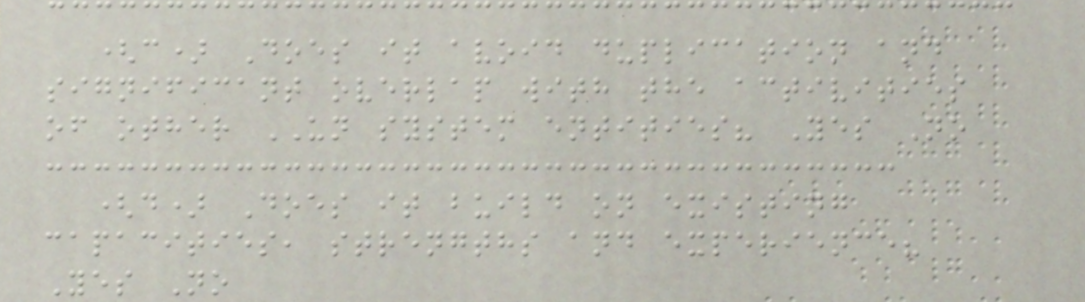(c) Does it avoid duplication and
significant overlap with the activities
of other UN system entities? Yes No
(d) Does it build on existing
capacities, strengths and experience?
Yes No
